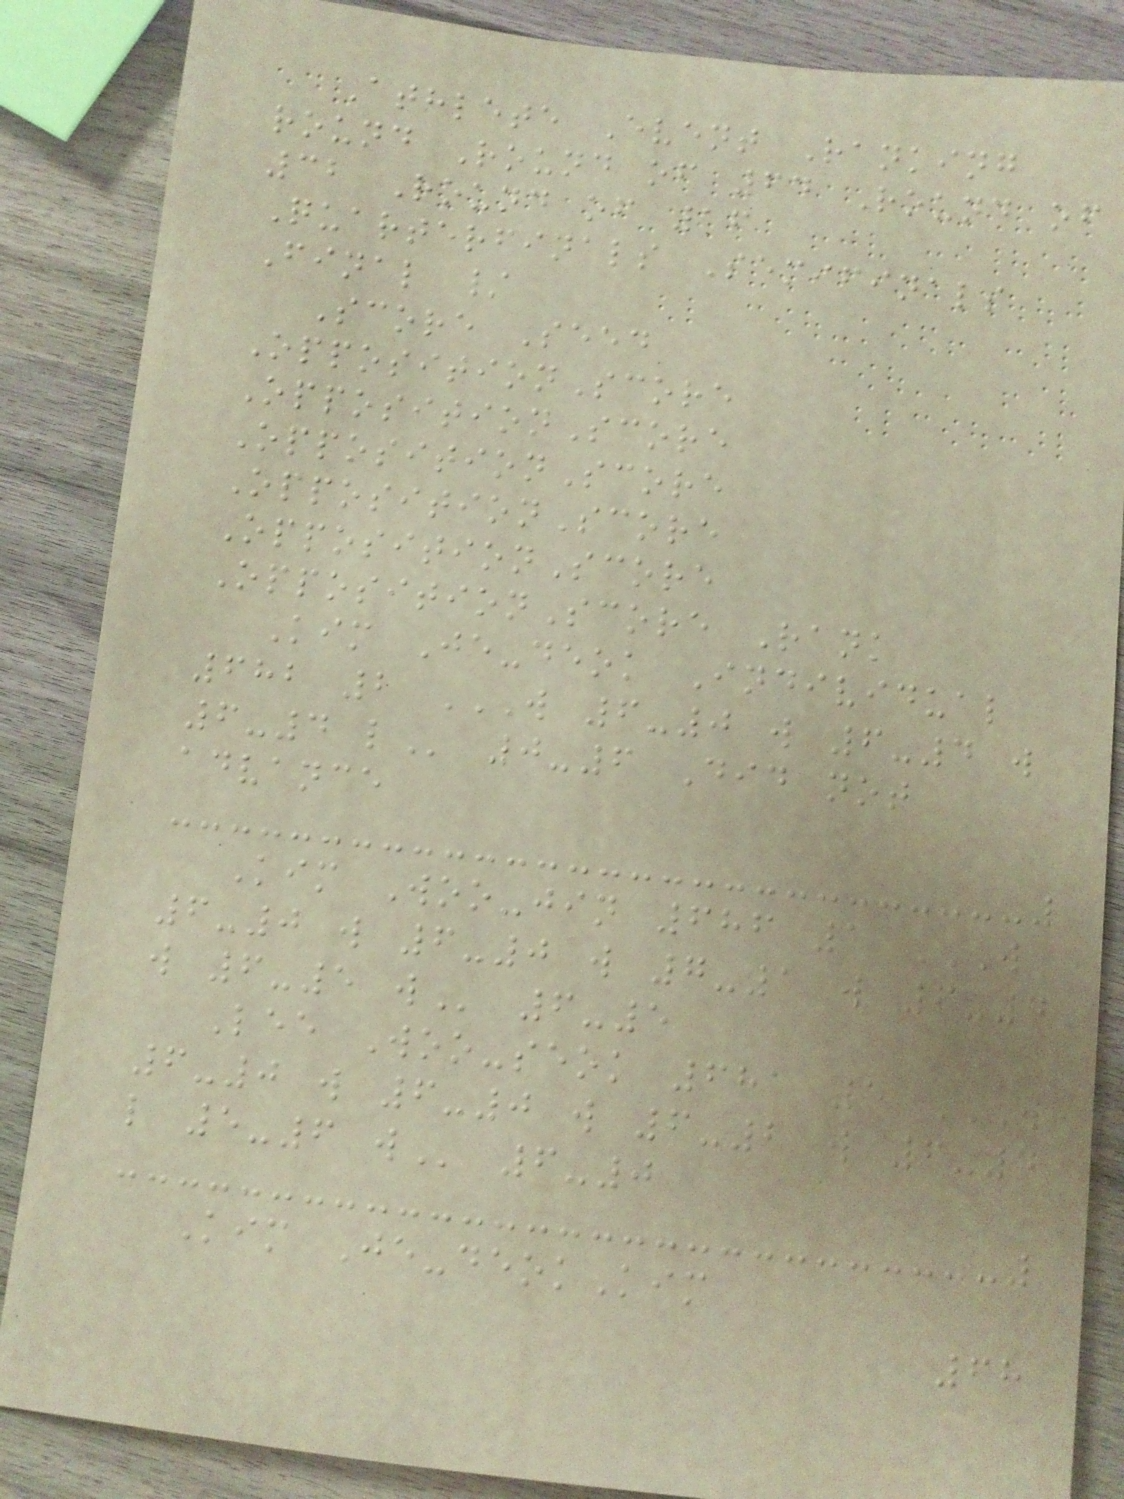Athlete Event Ranking
round Round of 64 Round of
32 Round of 16
Quarterfinals Semifinals
Final /
Score Seed
OppositionScore
OppositionScore
OppositionScore
OppositionScore
OppositionScore
OppositionScore Rank
Kim Je-deok Individual
682 2 W 6-0 W 6-4 W
6-4 L 0-6 Did not
advance
Kim Woo-jin 686 1 W
6-0 W 6-0 W 7-1 W 6-4
W 6-5 W 6-5
Lee Woo-seok 681 5 W
6-0 W 6-0 W 6-2 W 6-4
L 5-6 W 6-0
Kim Je-deokKim
68
